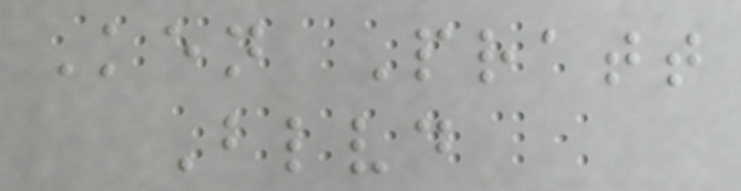Ken Pratt
Blvd
